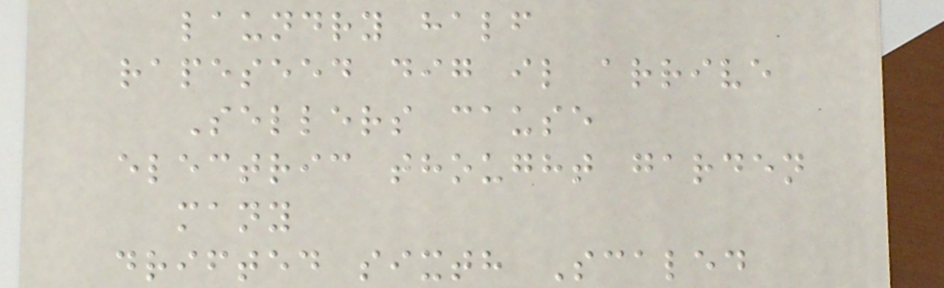laundry half
rapeseed dig il arrive
Sellers cause
electric thought garden
many
drifted sixth Scaled
